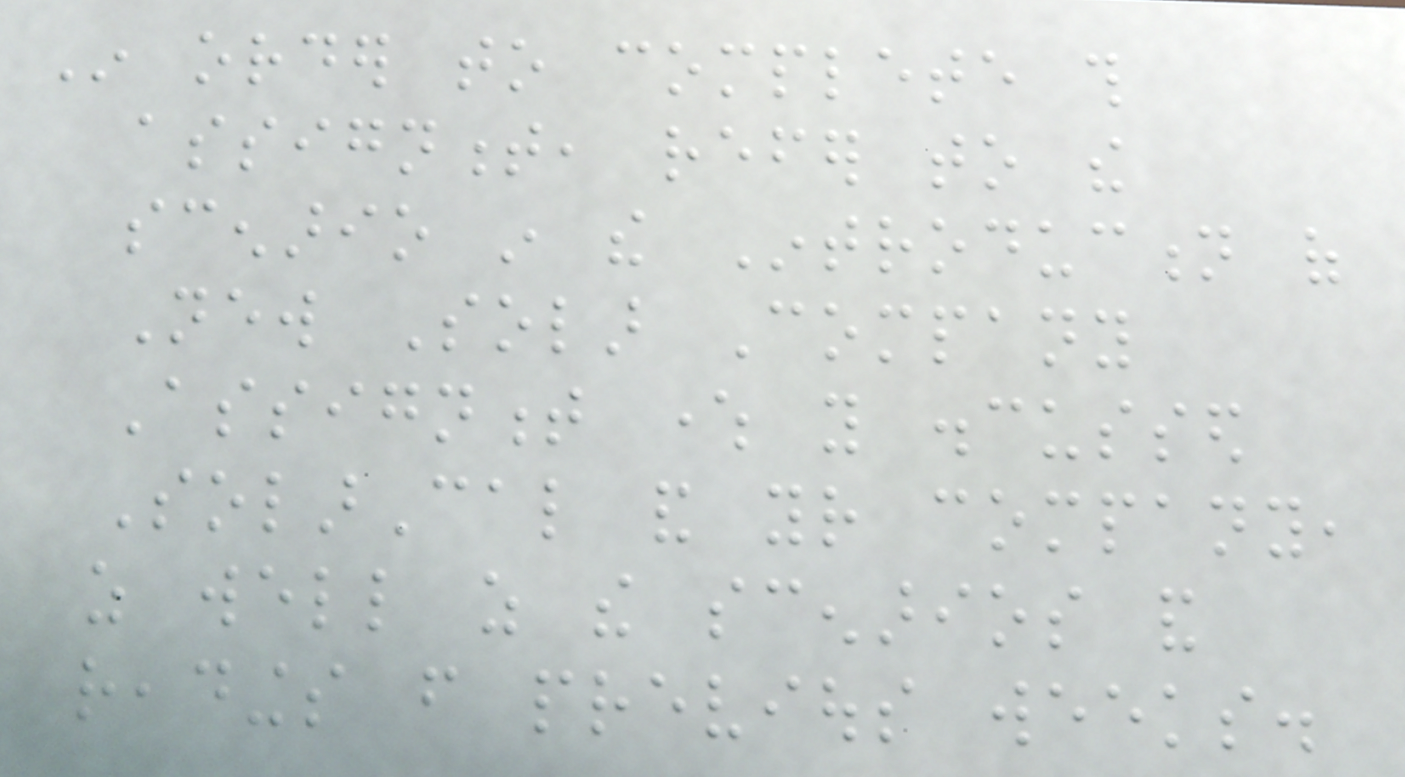In order to complete this
assignment, refer to the
scenario in the Introduction of
New Solar Company
Assignment where you discussed
SolarCal and your company,
as well as the scenarios and
readings from previous weeks.
